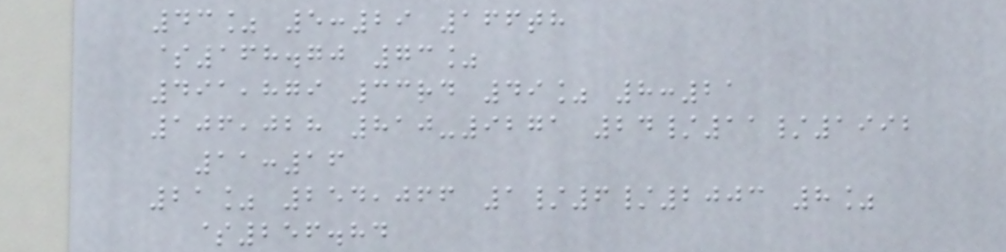43% 5:29 166th
$168.70 73%
491,879 33rd 49% 8:21
106,028 810-9271 24/11/1992
11:16
21% 254,066 1/6/2003 8%
$256.84
